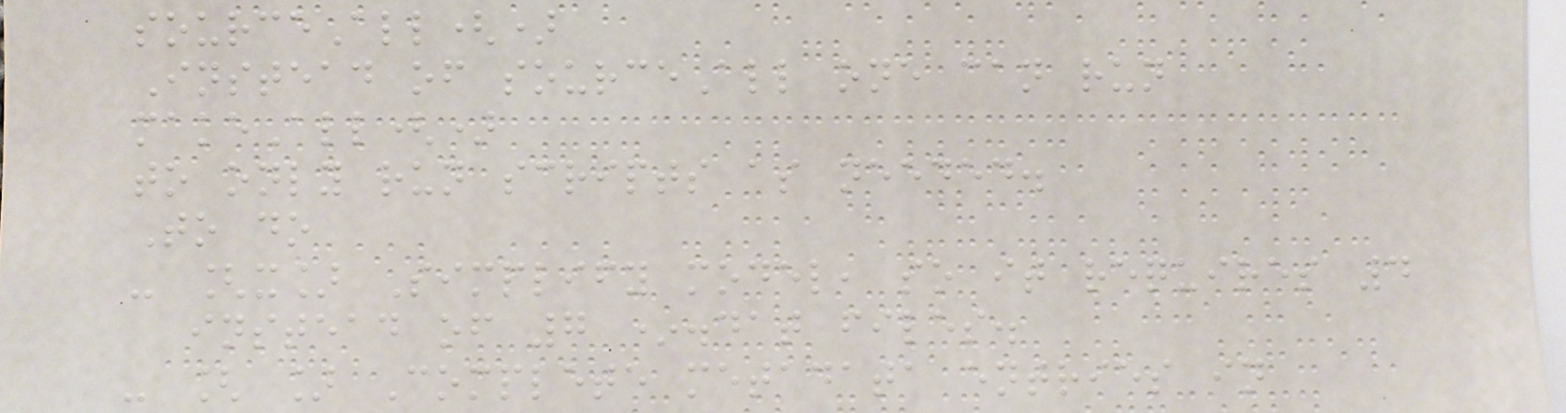sourceAll()
Instead of sourceAll one can run
makeAll()
to only run scripts as needed.
To do
- [x] Simplify model, so it requires 4
instead of 7 *.dat files.
- [ ] Complete metadata entries in
